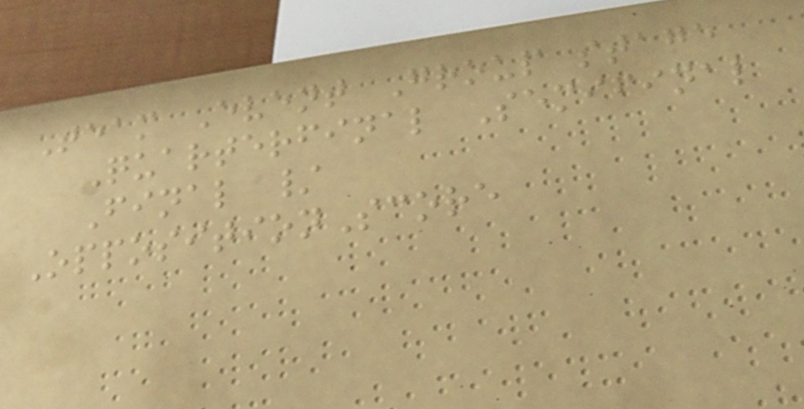Team Event Group stage
Quarterfinal Semifinal
Final /
OppositionScore
